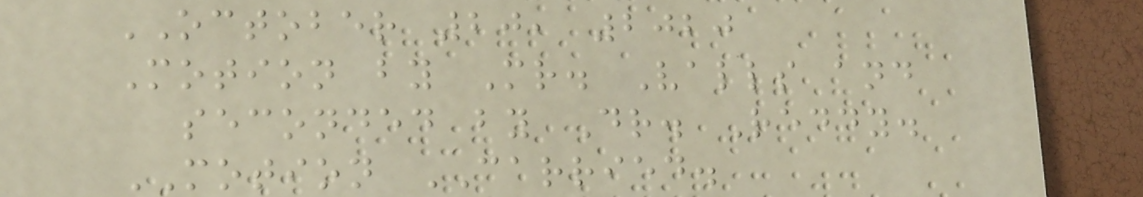OCTOBER 20, 2020
Motion by Mr. Valls and
seconded by Dr. Reddy.
MOTION CARRIED.
